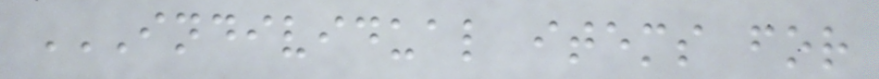INDIVIDUAL ITEMS FOR
